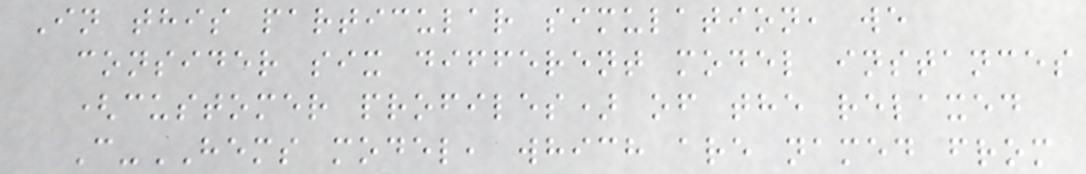In this particular simulation, we
consider six different model instances
(customer profiles) of the relaxed
C-HEMS model, which are named from
